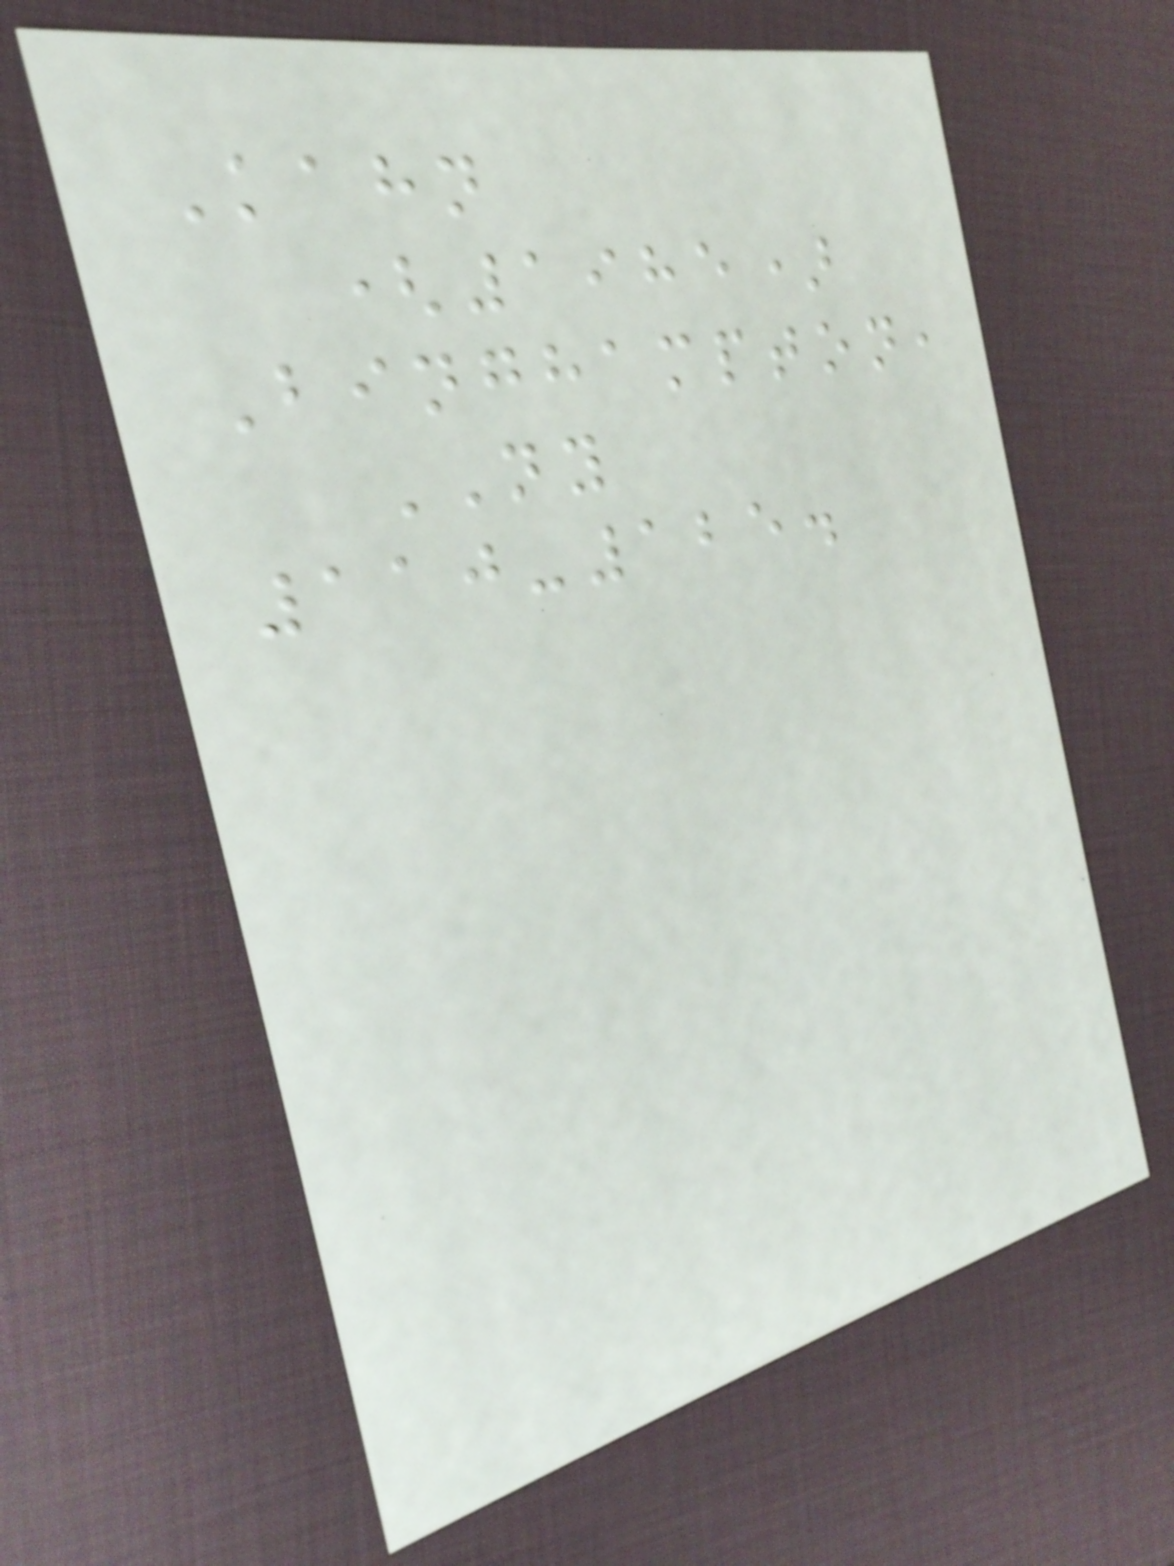Kahn
(1985)
Binghampton,
NY
110-125.
